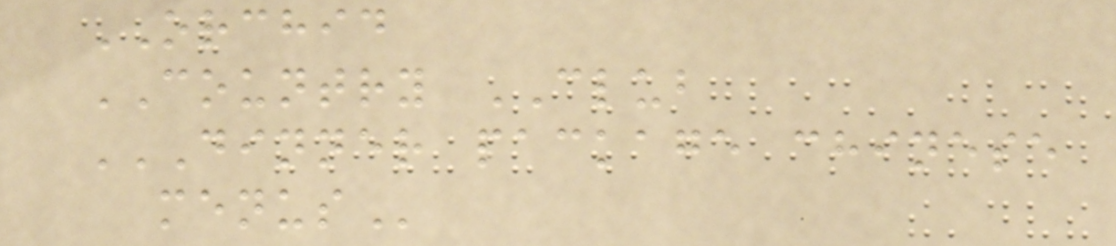ORCHID
COUNTRY CLUB
DINNER PACKAGE CHINESE
MENUS
